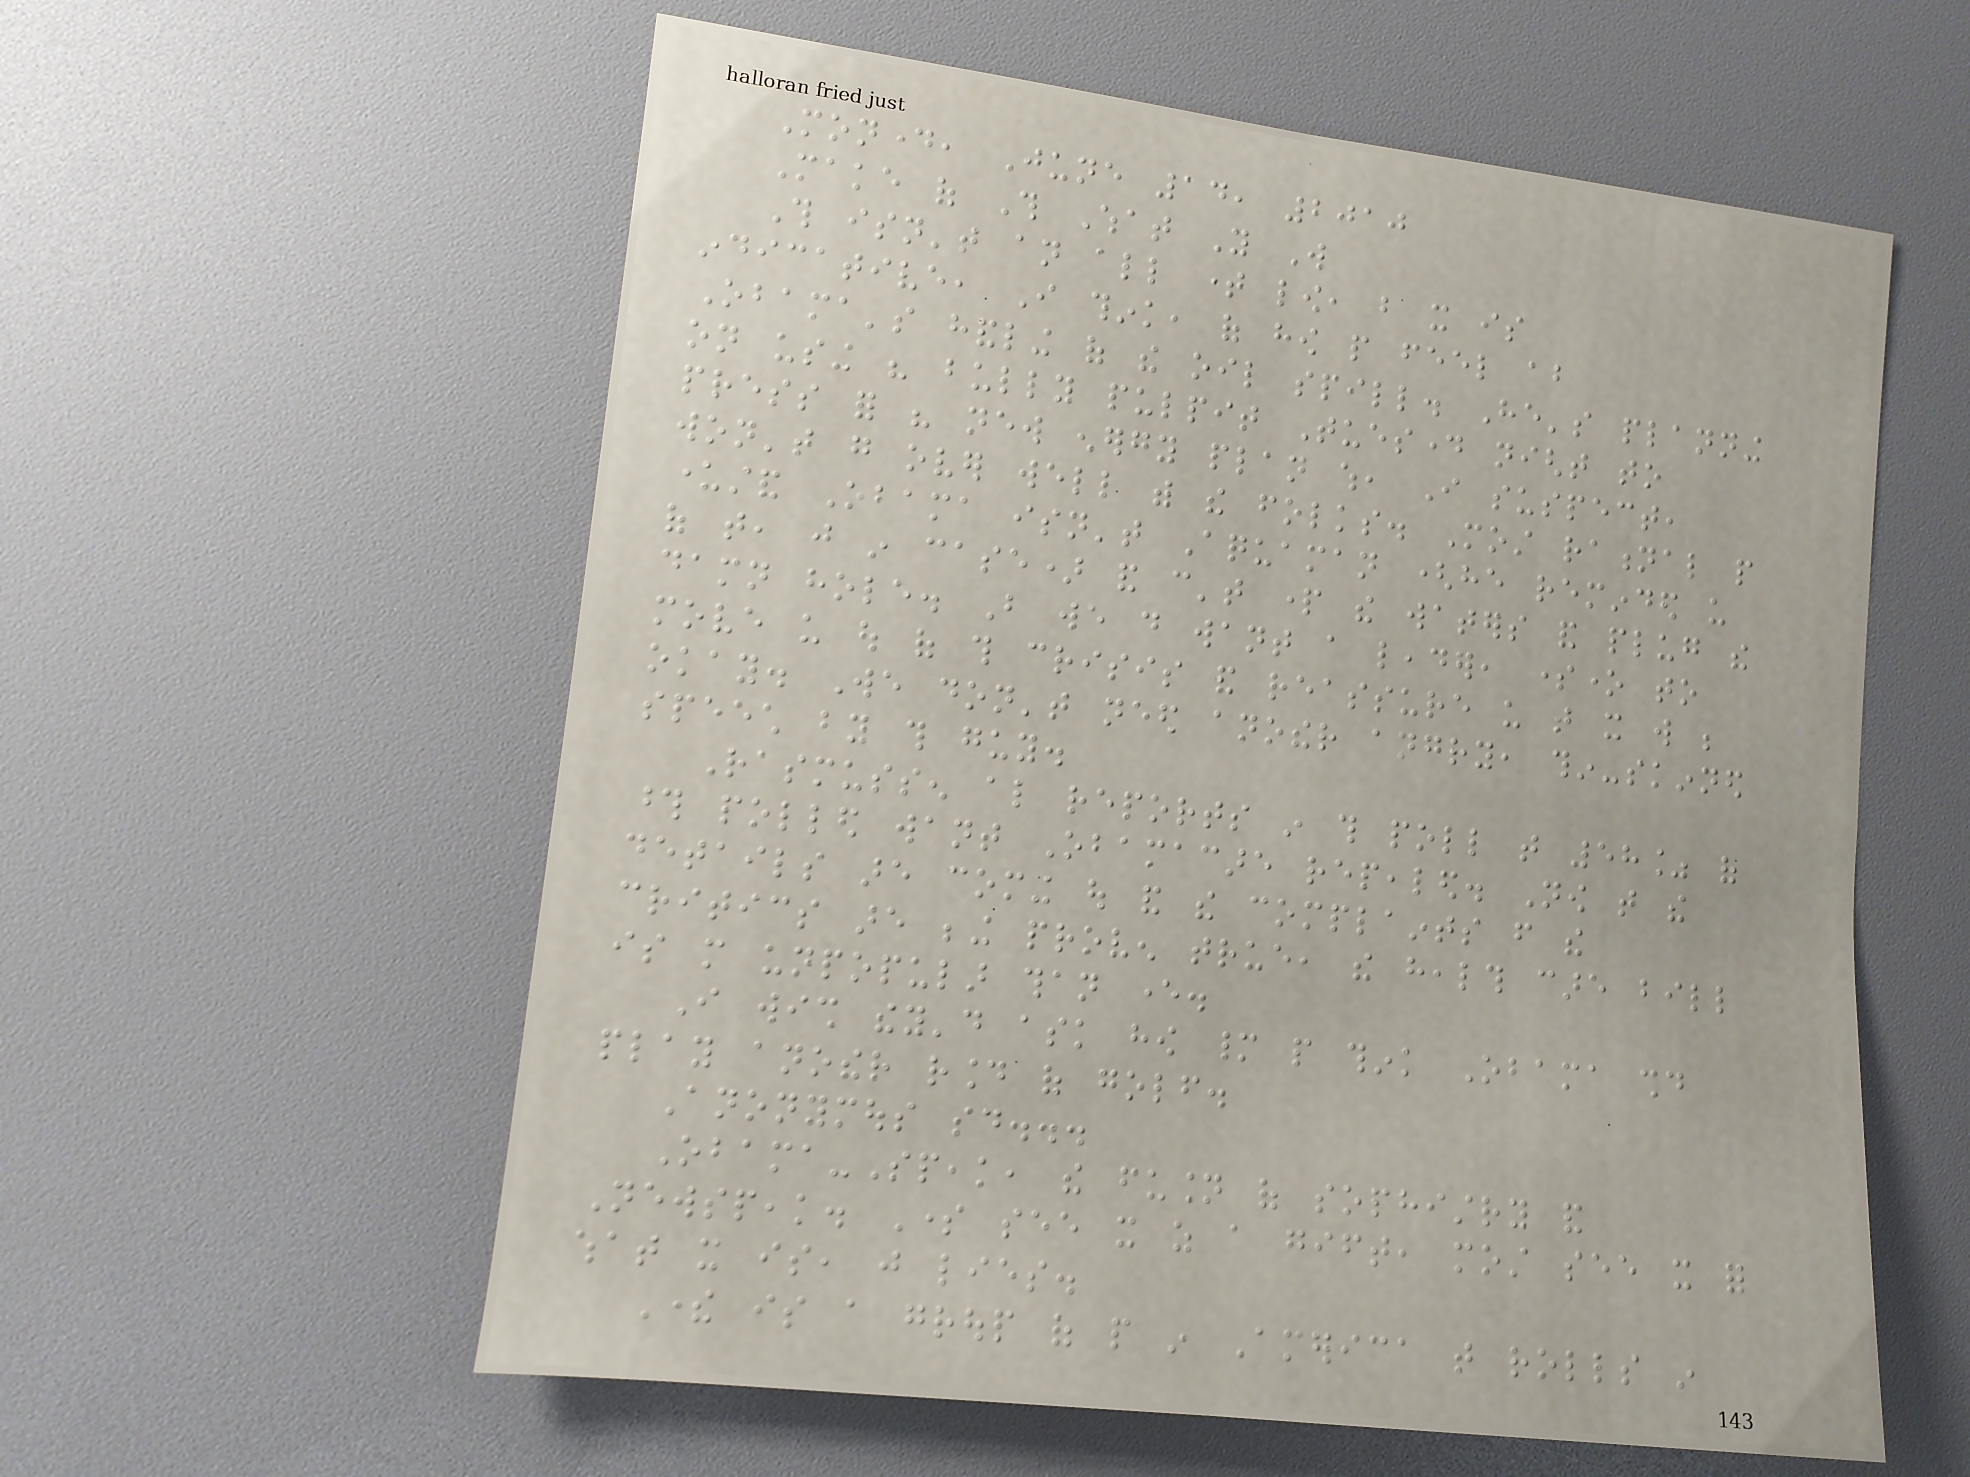Monday, June 14, 2010
Make of This What You Will
This isn't an all time low, but it is
indicative, I think, of how people feel about
Obama's handling of the oil spill. He's planning
on using his bully pulpit Tuesday night to
press for his new energy plan which, I suspect,
won't go over well with the folks. Most rational people
understand Obama isn't Aquaman (he reminded us
of that, just in case) and can't part the waters and plug the
damn hole. But we do want a leader, someone to
move us out of this crisis and reassure us that it will be
okay. We don't need another angry, thin-skinned
speech by this guy.
Rasmussen also reports in this poll that 58% of
those polled want Obamacare repealed. Now that the
details are coming out and the complaints from the
critics are being proven true, the health care bill
is more unpopular than ever.
I wish they'd ask how many people think Obama should
play another round of golf.
Anonymous said...
Obama-Speak, the fusion of sophistry and
Newspeak. Some see it as a gift, most see it for
what it is, just lies.
There is a group of people in America that rolls in
